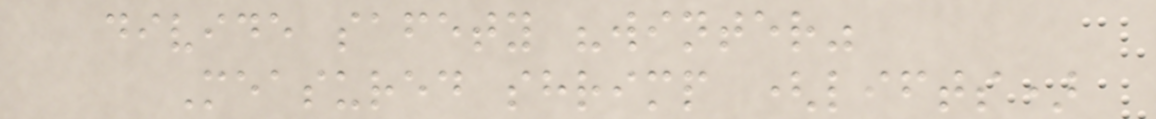divide safety "winter"
Measured shrimp (lifts)
